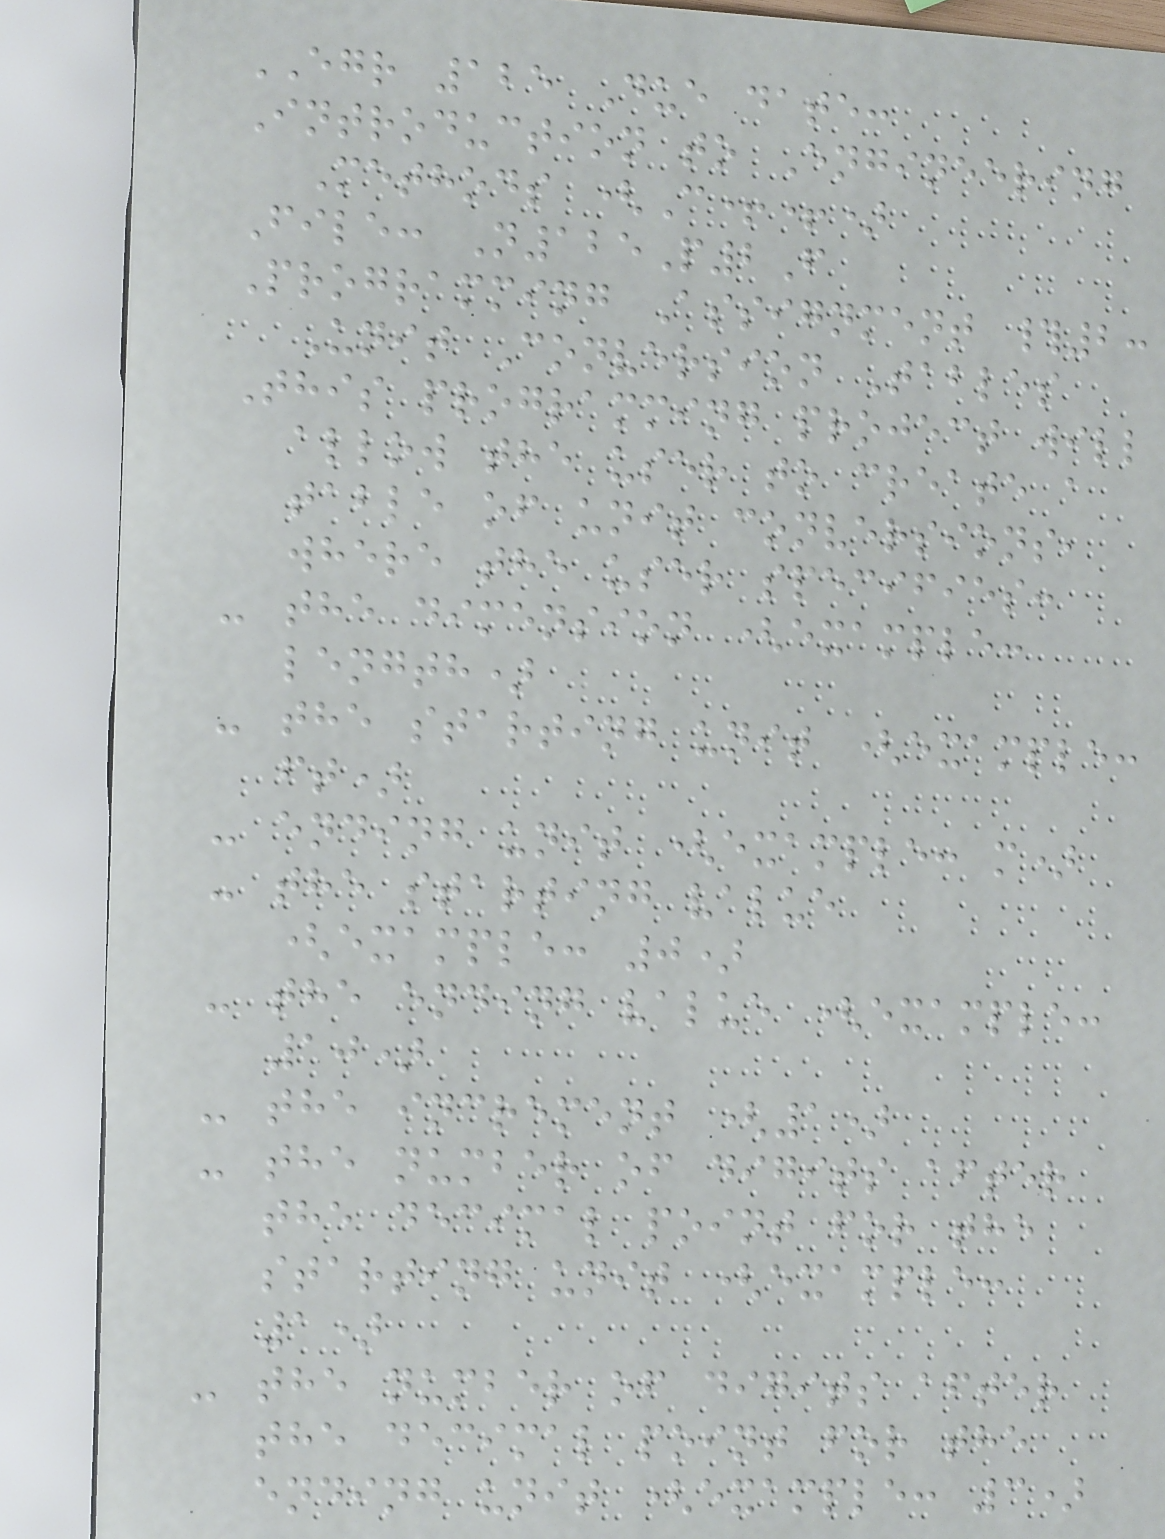EGR 125 Due date:
Introduction to Engineering
Methods (C++)
File: N125P2F
Programming Assignment #2:
Unit Conversion Tables
This programming project will
allow the user to create a
table of unit conversions,
where the user specifies:
- the dimension (example:
length)
- the starting unit (example:
ft)
- ending unit (example: m)
- the starting value
(example: 0)
- the ending value (example:
10)
- the increment (1)
- the number of digits after
the decimal point for the
starting unit (example:
1)
- the number of digits after
the decimal point for the
ending unit (example: 3)
